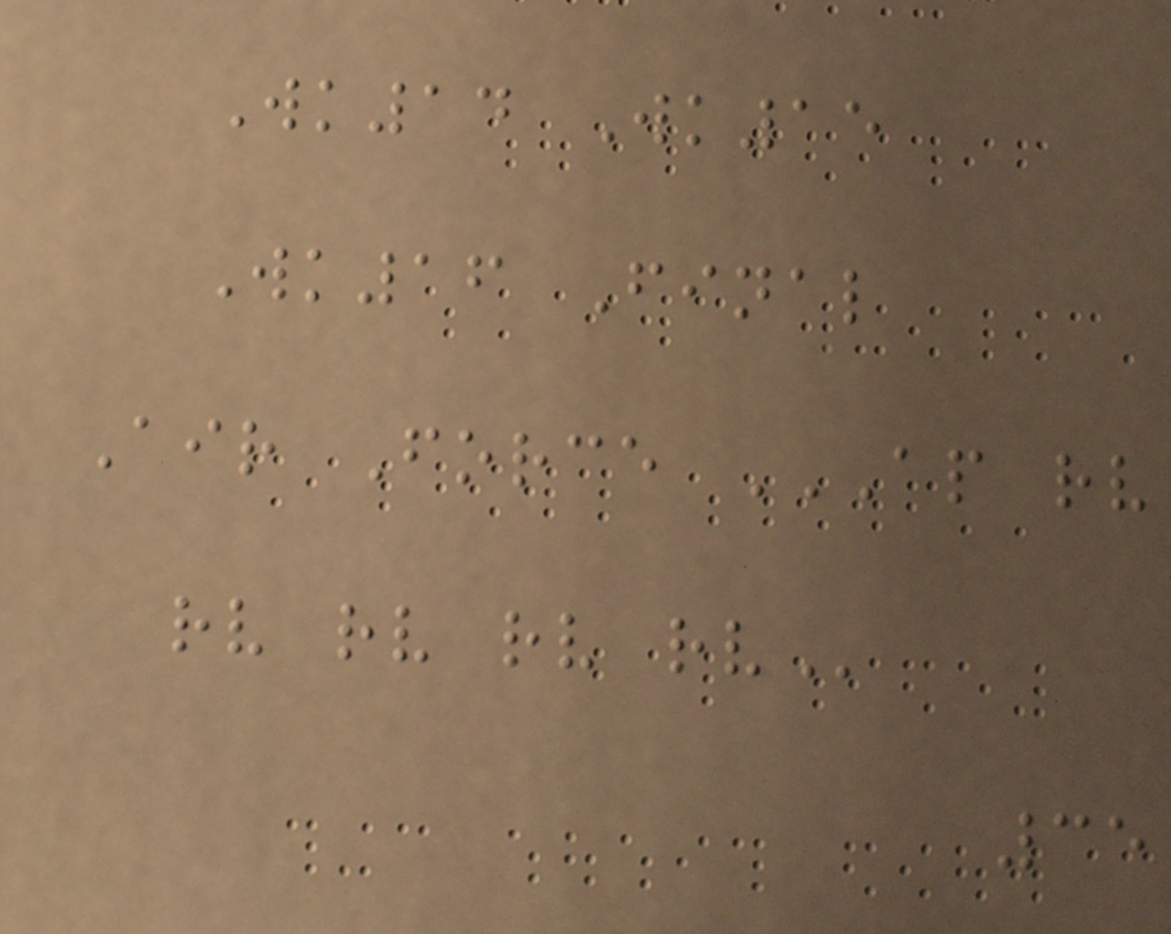Wk14 Wk15
Wk16 Final
Air Force AP RV
RV RV RV RV
35
